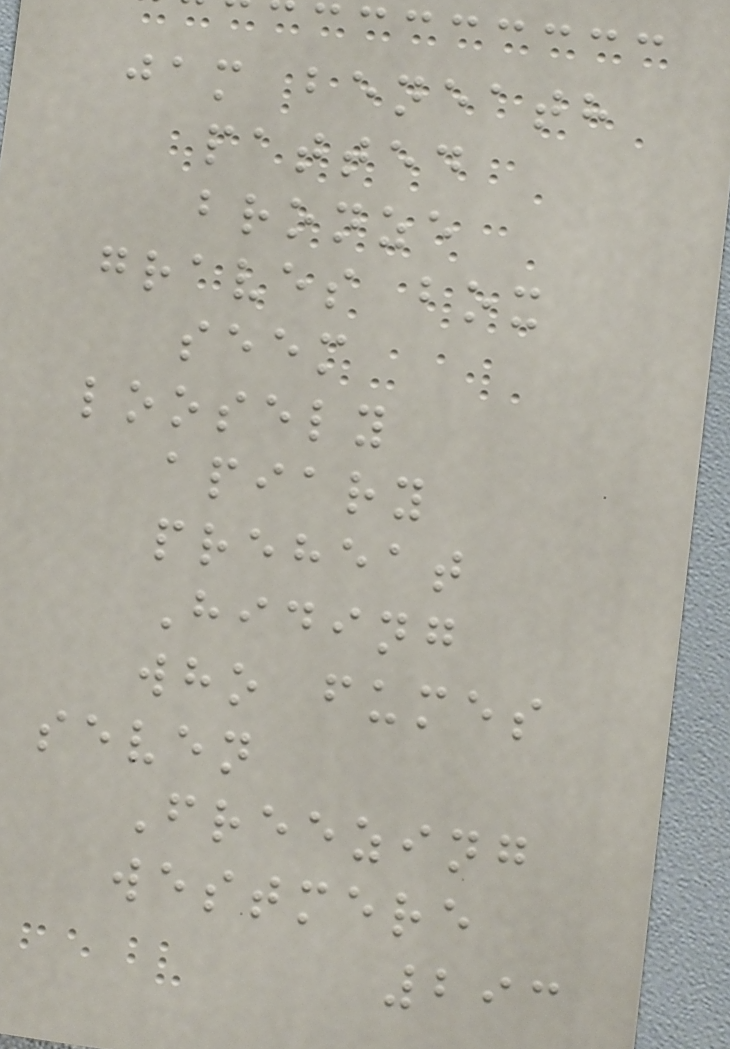jam beneath
patted
bronze
graves box
seem
loosely
apiary
preheat
Hiding
who fumes
seven
Freezing
westmere
293
